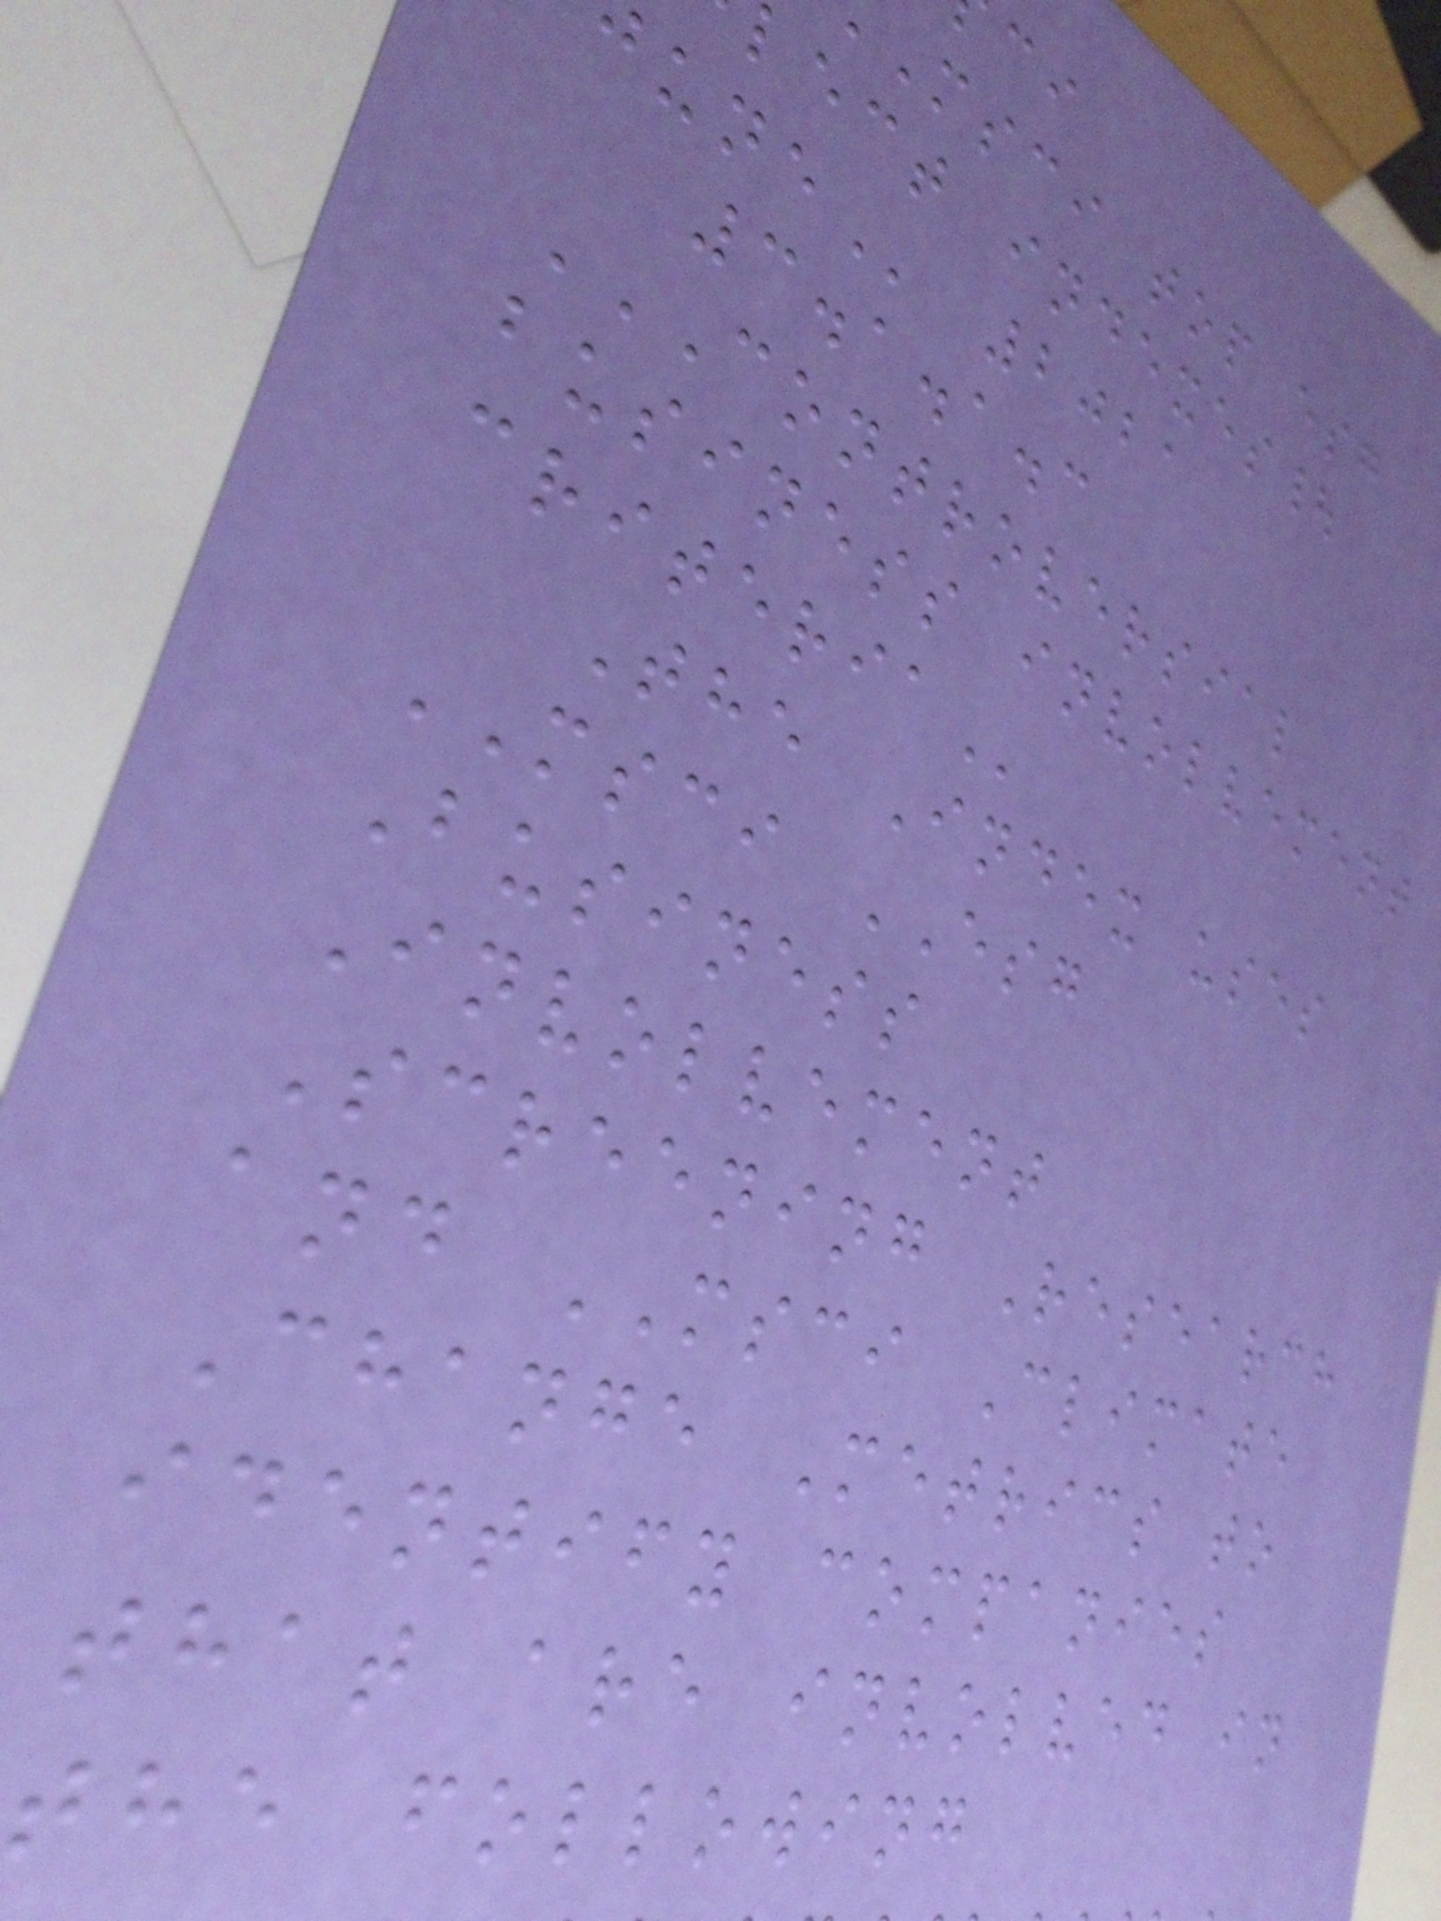msci top esg
lect indexes|
2021
3.1.1.3
CONTROVERSIAL
business involvement
The Index uses
MSCI ESG
Business
Involvement
Screening Research
and MSCI Climate
Change Metrics to
identify companies
that are involved in
the following
